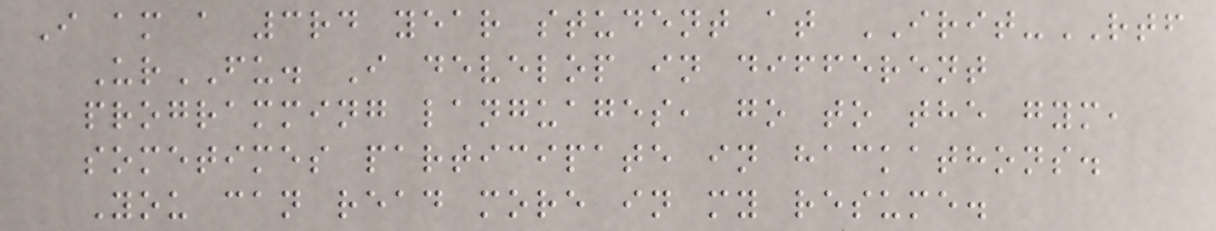I am a 3rd year student at IRIT-RTF
UrFU. I develop in different
programming languages, go to the gym,
sometimes participate in hackathons.
You can read more in my resume.
